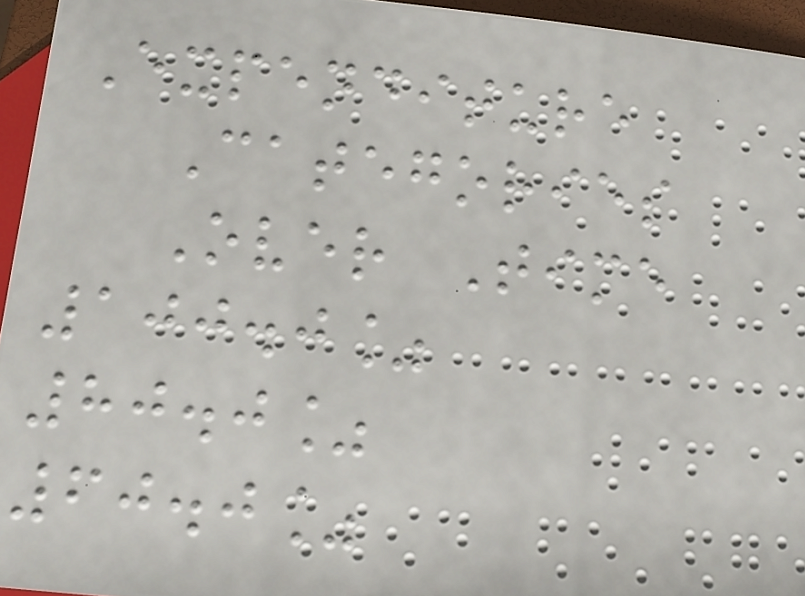Expenditure
Categories
Over Time
100.0%
80.0%
60.0%
